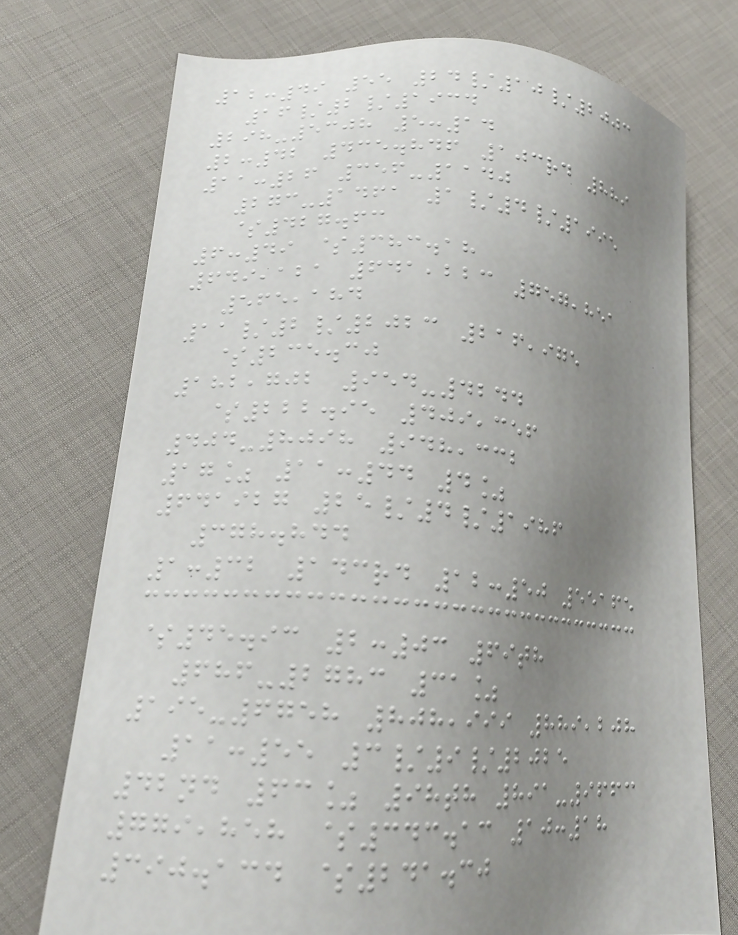12:49 55 24/10/2003
16/2/1934
298-5308 5:14
2:42 435.846 103rd 889
11:26 356-1140
273-1461 1/4/1995
$427.63
6:49 $383.18
649,121 641,223 757,851
565,184
11/2/2023 216,975
$235.30
182,702 954-4244
$222.95 409,356
404-8098 948,332
17% 11:44 4%
641927 25/4/1986
378.844
1:32 143rd 12:50 55165
$45.93 2:03 69th
686-2783 31%
195-6758 808,999 889,208
11:55 3/9/2025
42nd 63% 98th 891-9663
779,858 $343.13 10:18
390.134 $241.30
